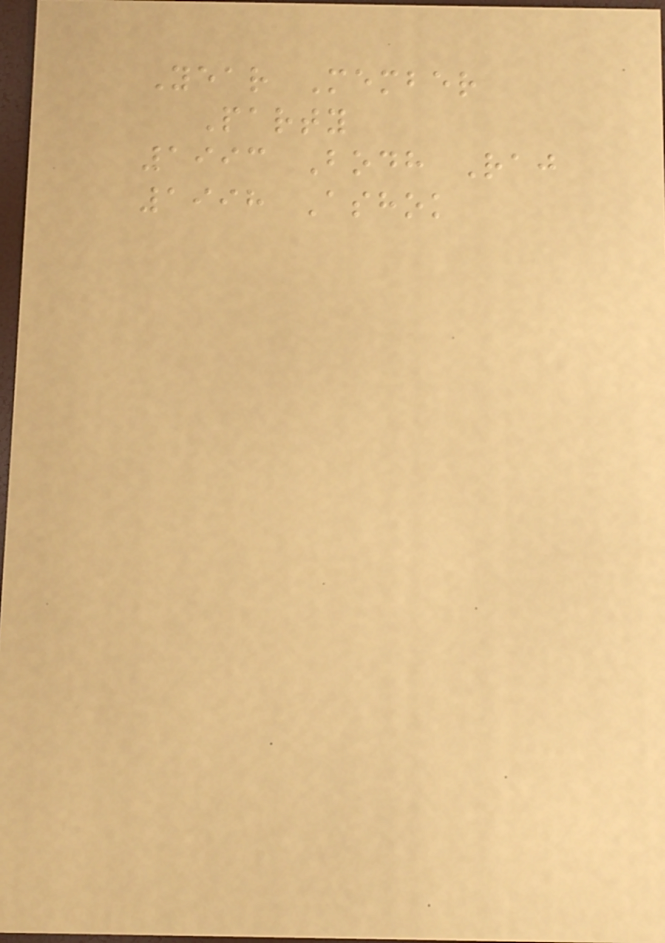Year Member
Party
1993 Bodh Raj
1998 Ashok
